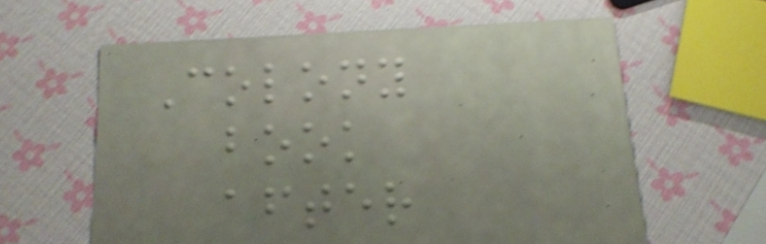Colony
book
after
